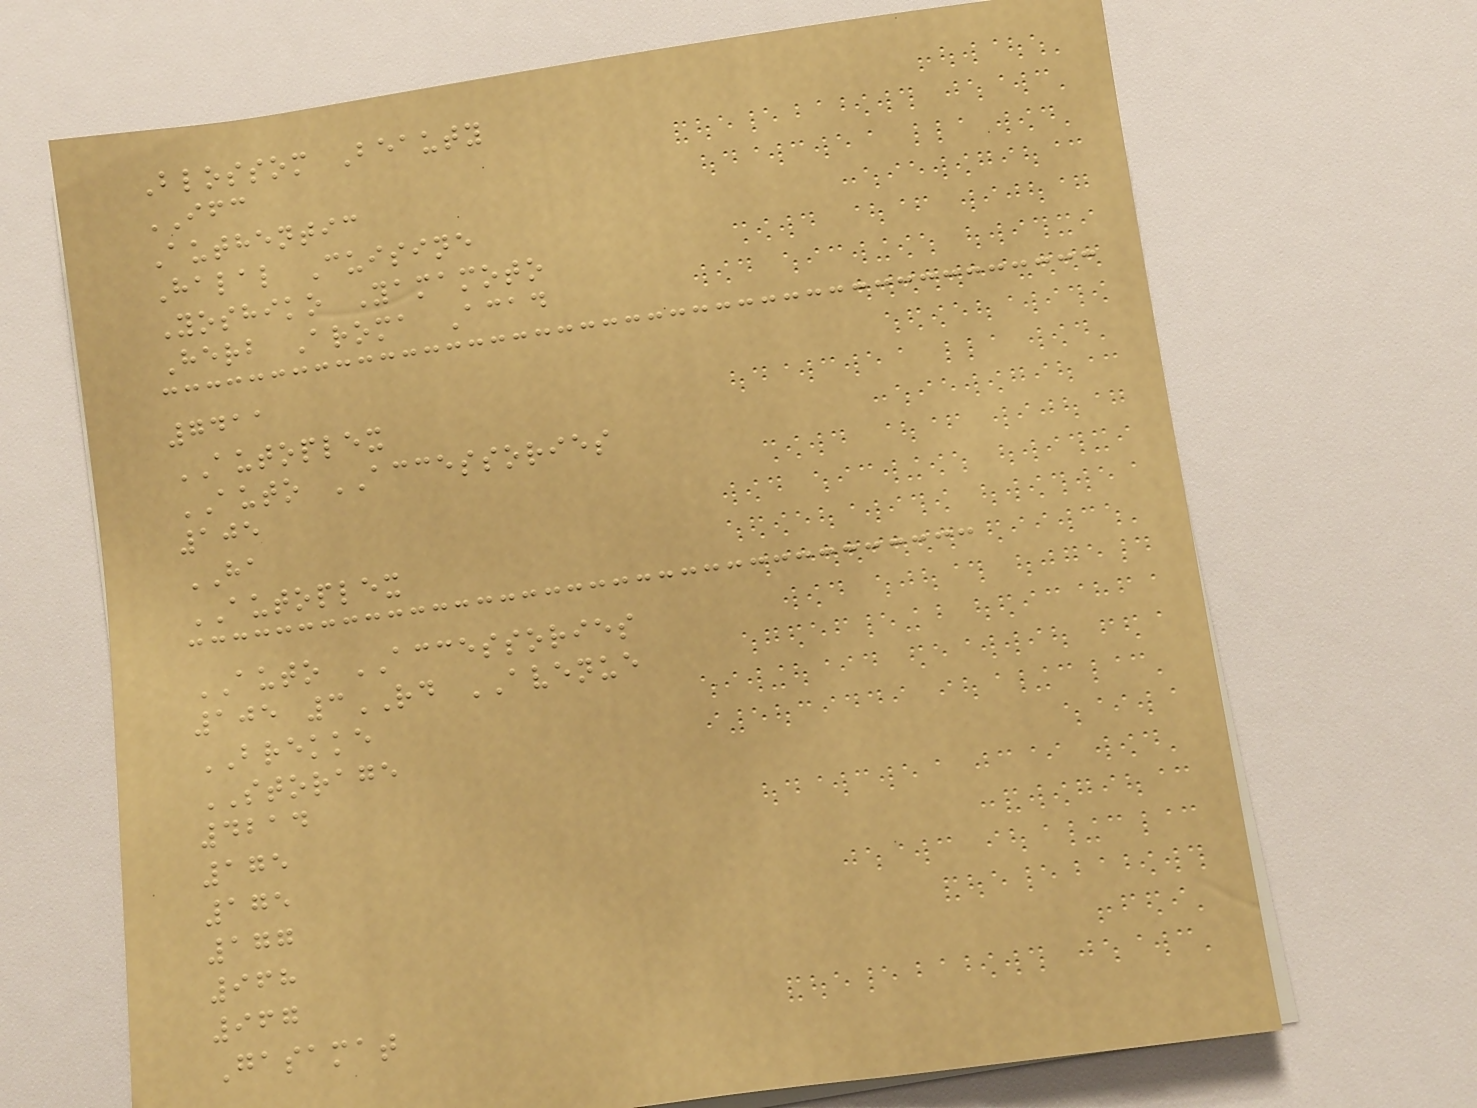Blossom Beauty
IFC
Authentic
Halal Cuisine
Yoshiko Yamamoto
Herb Aroma Acad
7411
AUTOPLEX
AUTO ACCESSORIES
105
HA
AUTOPLEX
AUTO ACCESSORIES
105 3RD AVENUE
BREKKE
STORAGE
4214
175
175
177
968
967
Gasamat
